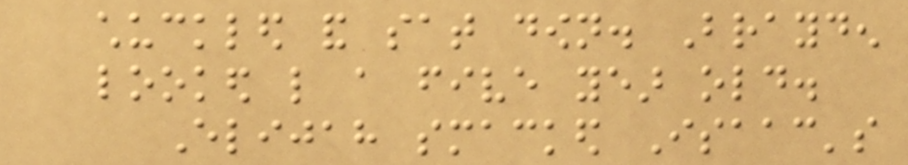chuckled and sat down. Brayden
looked like a five year old.
Elijah smacked Isaac's
